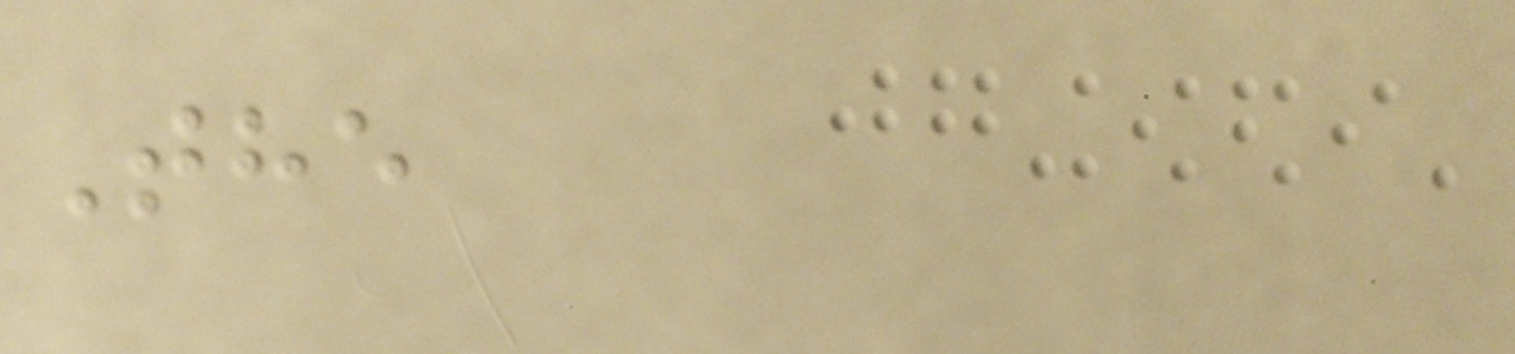The
